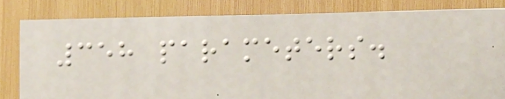358 parameters.
